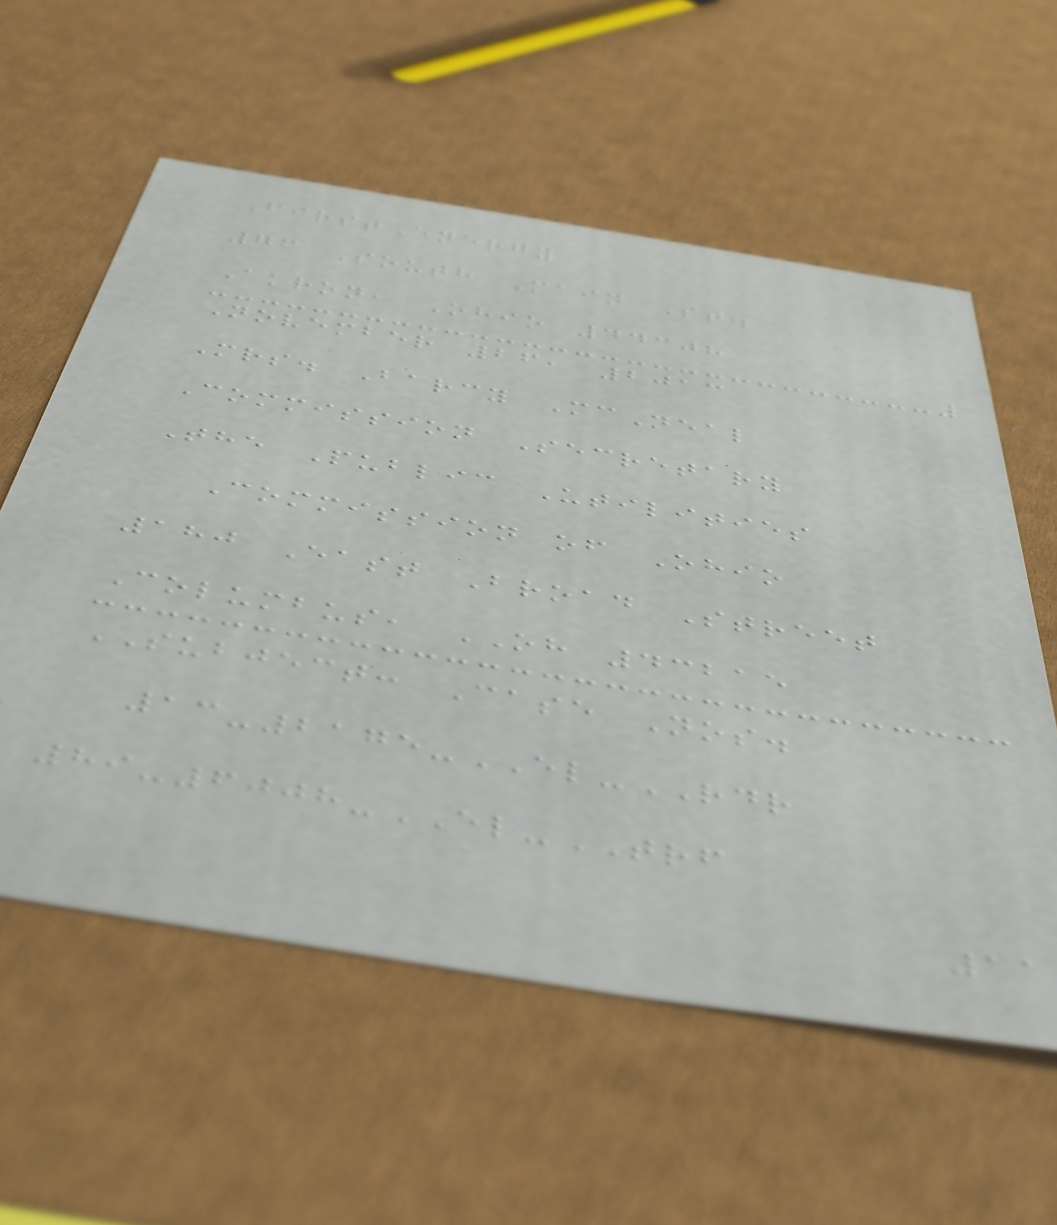FirstEnergy
76 South Main St.
Akron, Ohio 44308
November 26, 2013
Mrs. Barcy McNeal
Commission Secretary
The Public Utilities
Commission of Ohio
180 East Broad Street
Columbus, OH 43215
SUBJECT: Case Nos.
13-2175-EL-RDR
89-6008-EL-TRF
11
